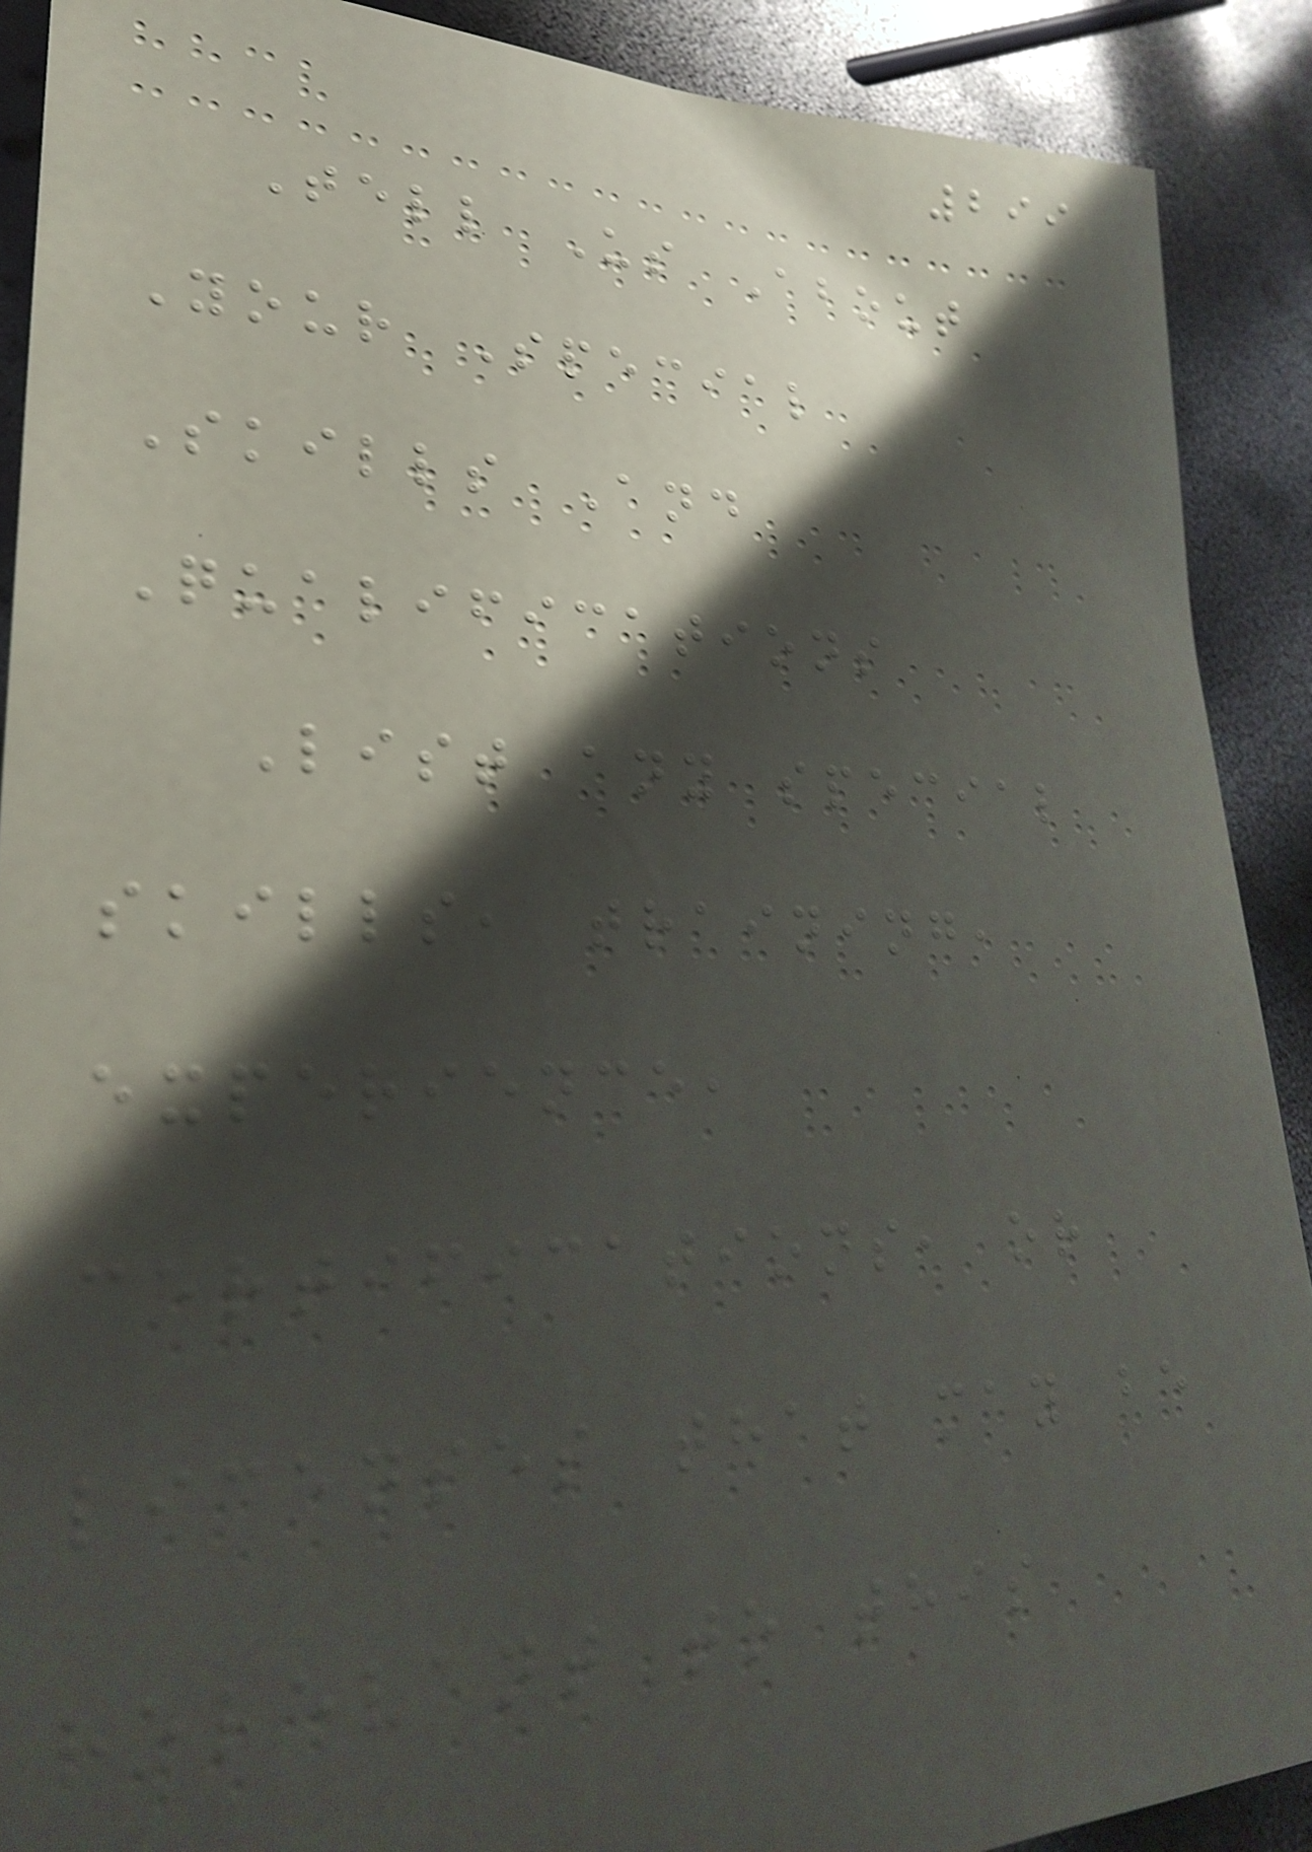299
Tell Us About
Your Special
Skills And
Qualifications
List any special
skills, training,
experience,
certifications, or
licenses that may be
relevant to this
